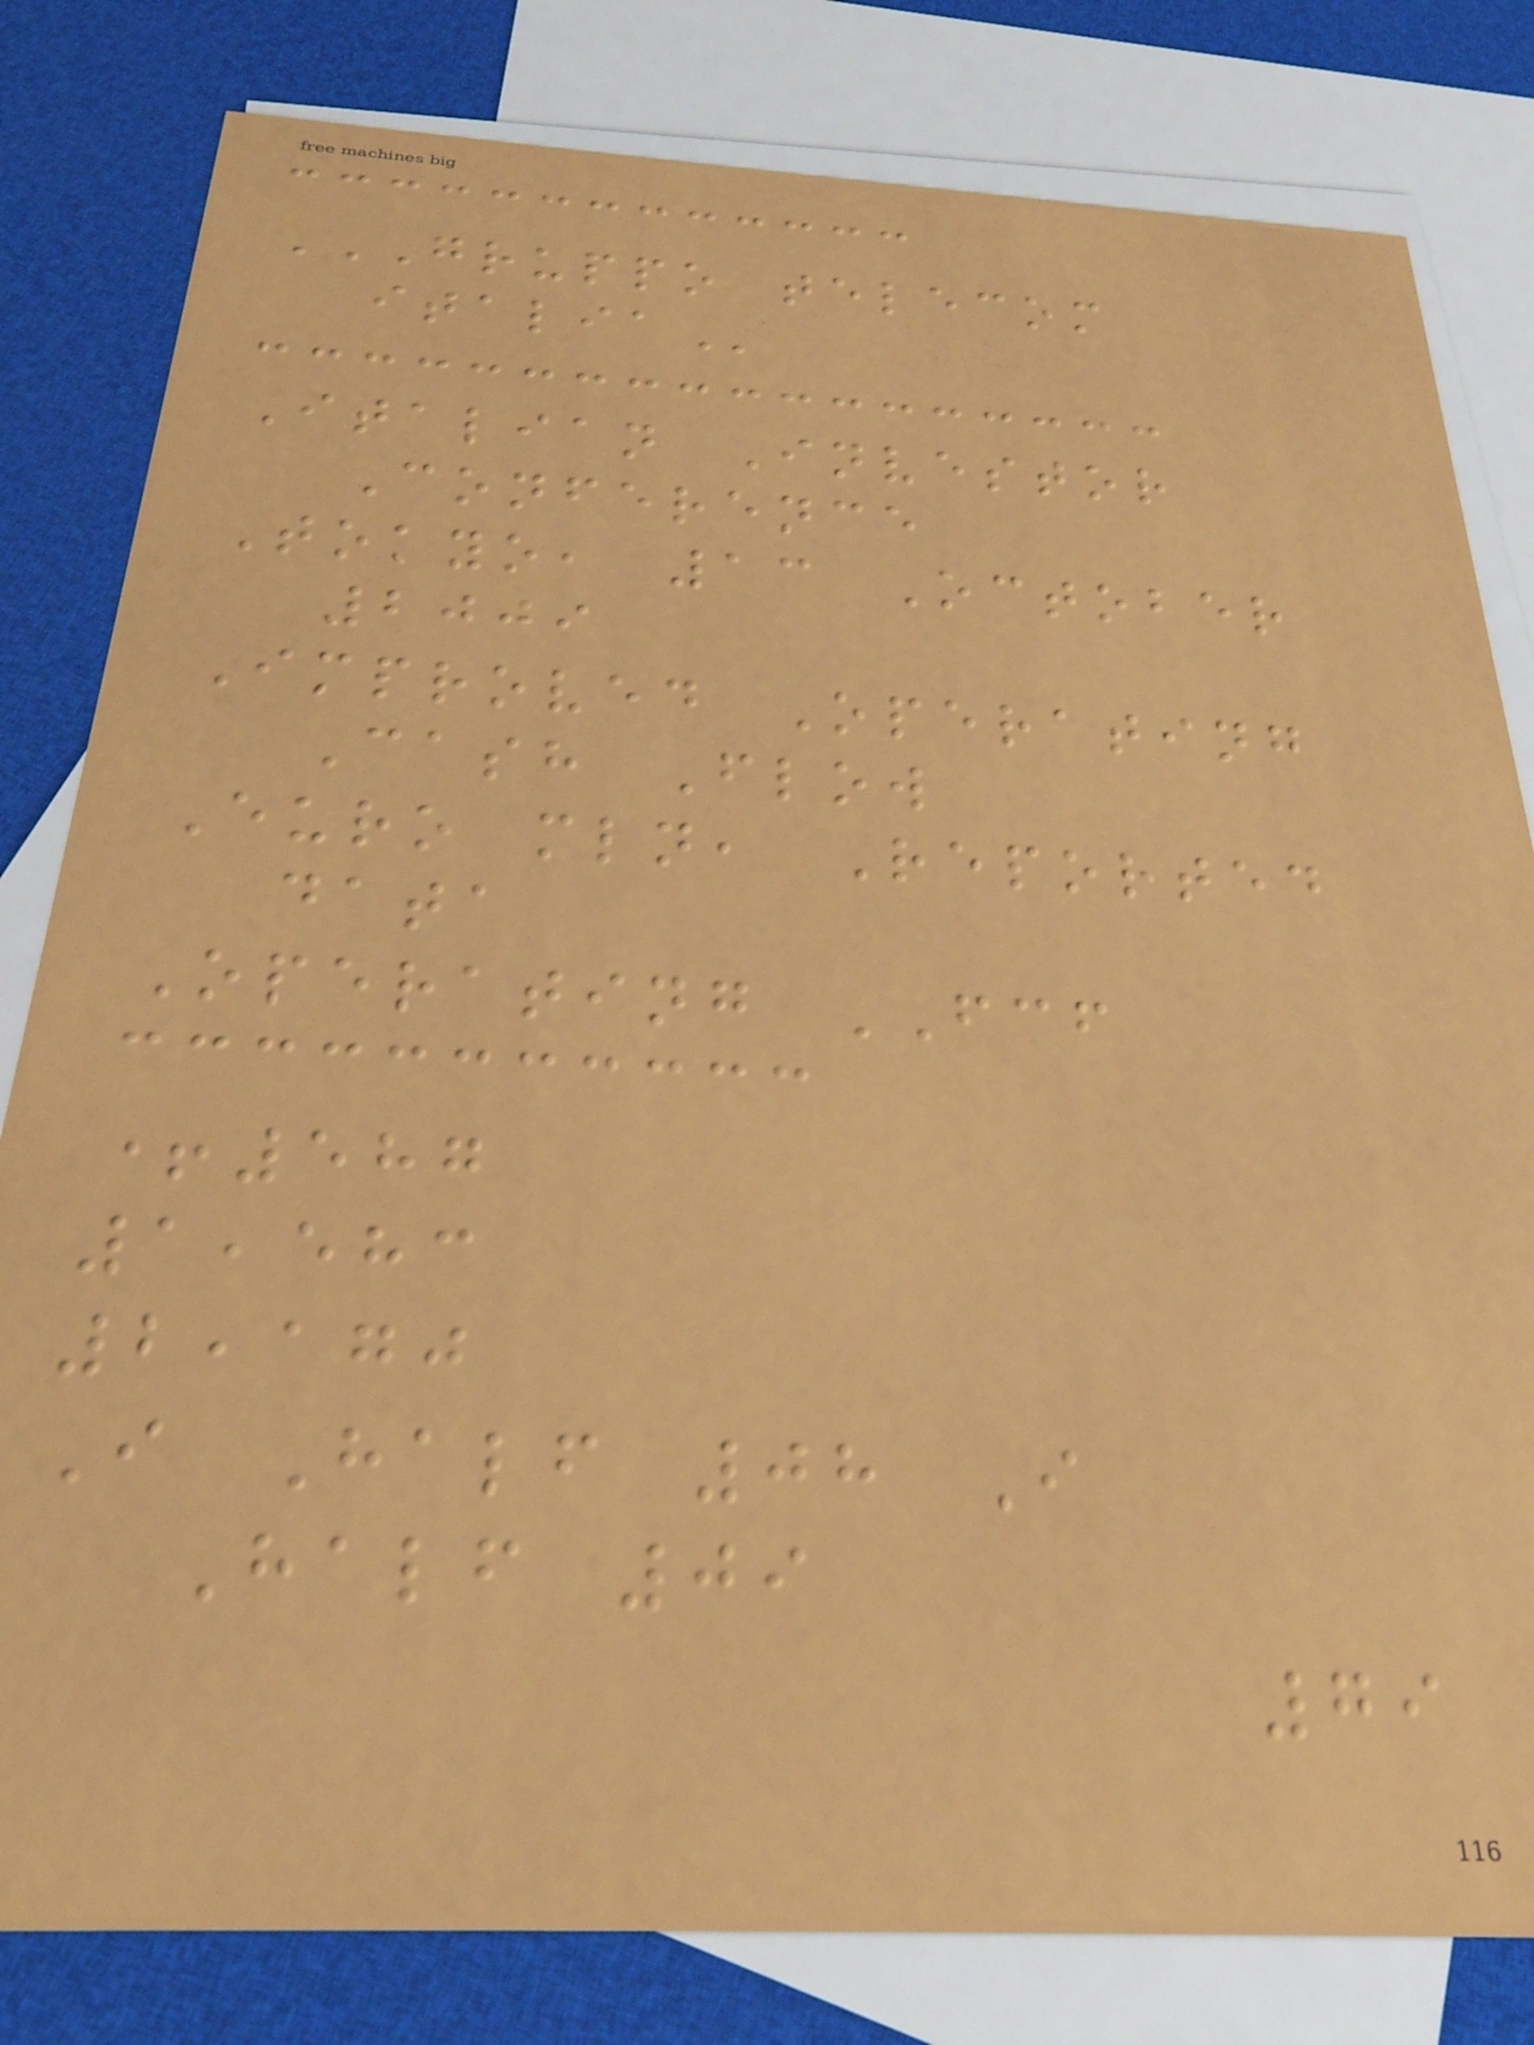GRUPPO TELECOM
ITALIA
Italian Investor
Conference
Tokyo, 13 October
2009
Improved Operating
Cash Flow
Euro mln, Reported
data
Operating FCF
+587
1,583
2,170
I Half 08 I
Half 09
79
